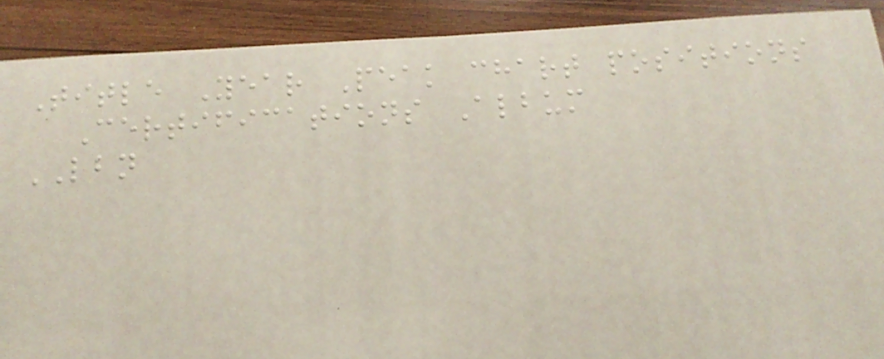Title Year Peak chart positions
Certifications Album
LBN
